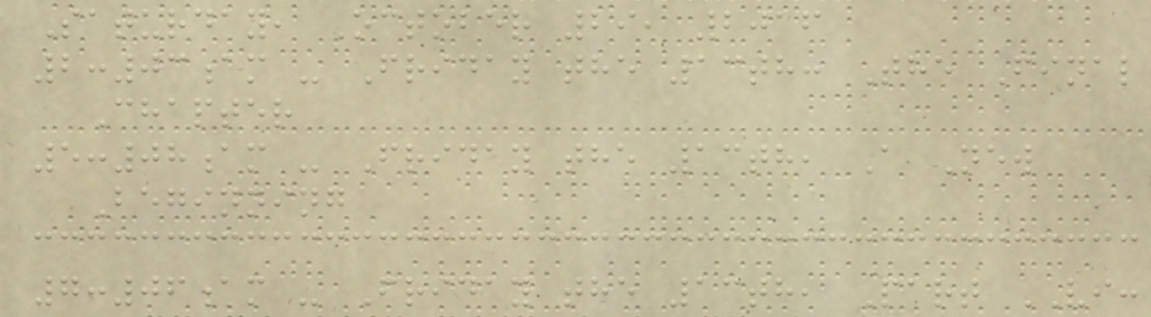Saturday, October 29, 2016
2:03am - Friday the 13th: The Final
Chapter
5:08am - Friday the 13th, A New
Beginning
7:06am - Friday the 13th, Part VI:
